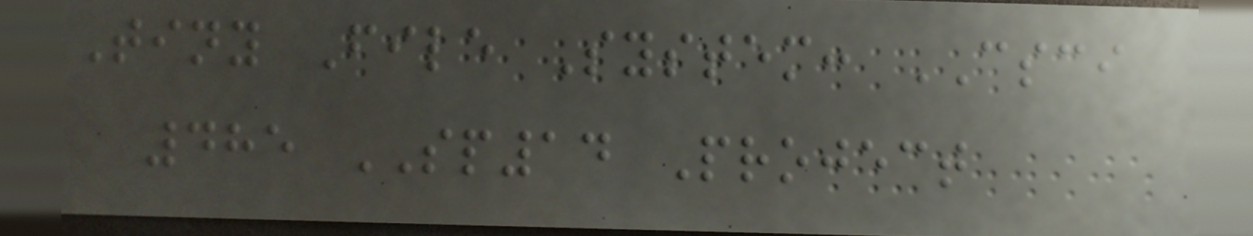Tiny File System: CSCI
485 SP14 Project
